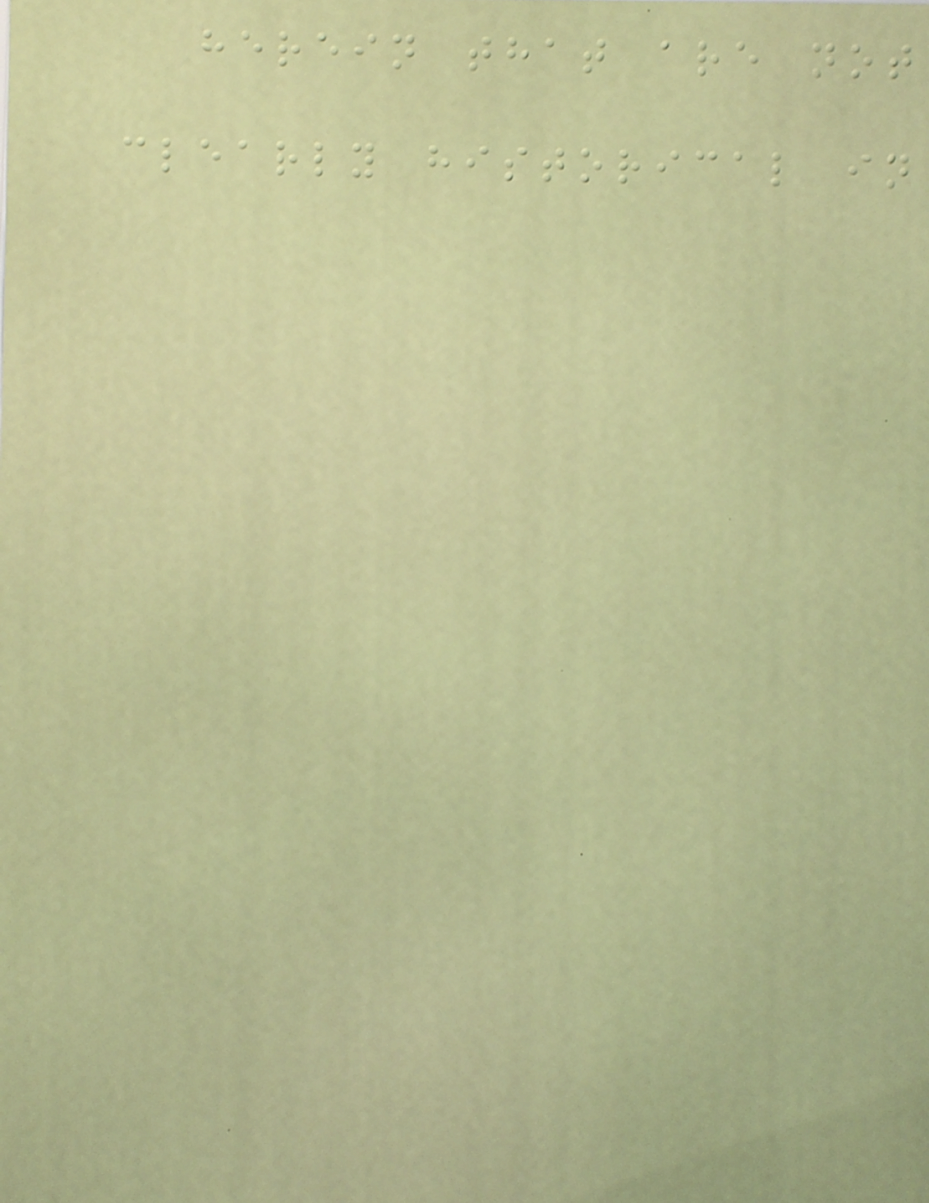herein that are not
clearly historical in
